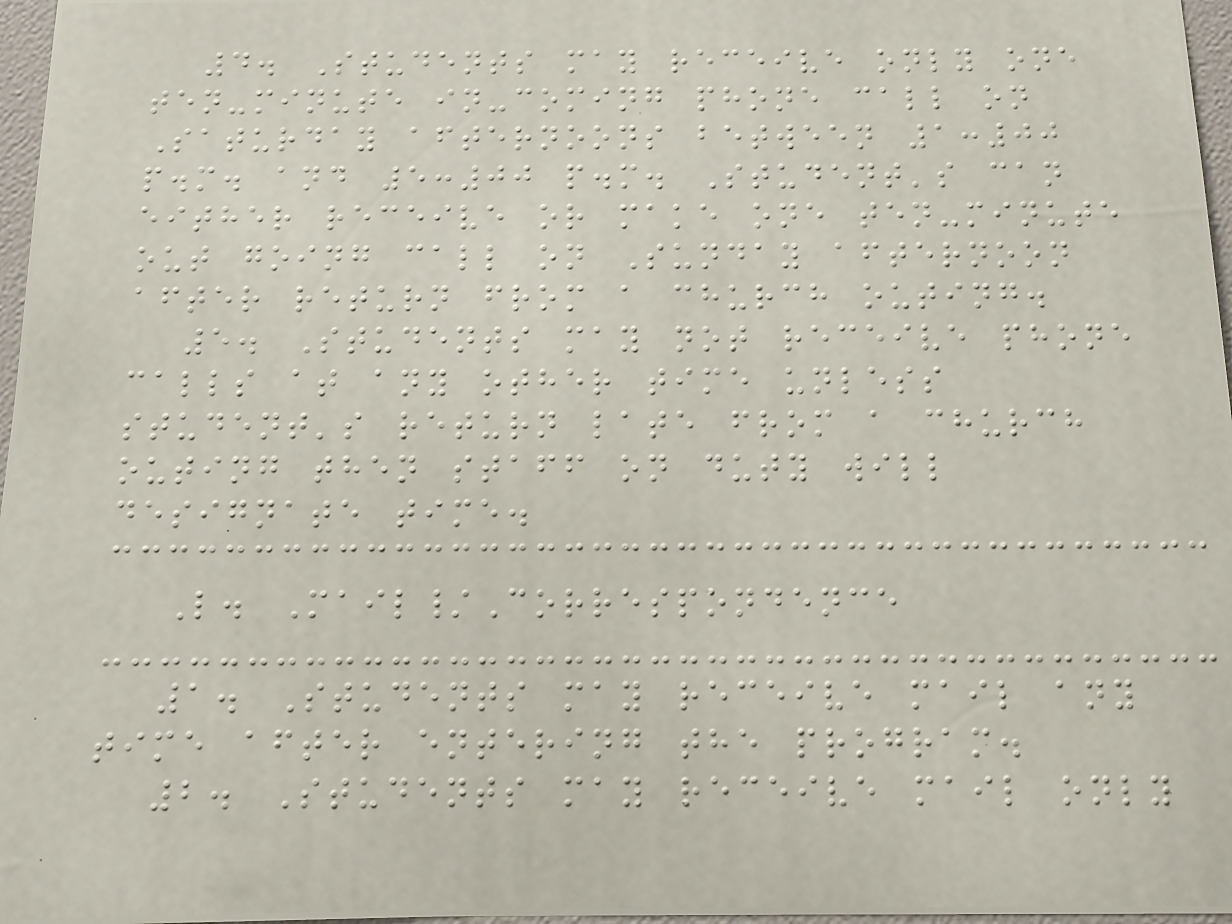4. Students may receive only one
ten-minute in-coming phone call on
Saturday afternoons between 1:00
p.m. and 5:00 p.m. Student's can
either receive or make one ten-minute
out going call on Sunday afternoon
after return from a church outing.
5. Students may not receive phone
calls at any other time unless
student's return late from a church
outing then staff on duty will
designate time.
L. Mail/Correspondence
1. Students may receive mail any
time after entering the program.
2. Students may receive mail only
